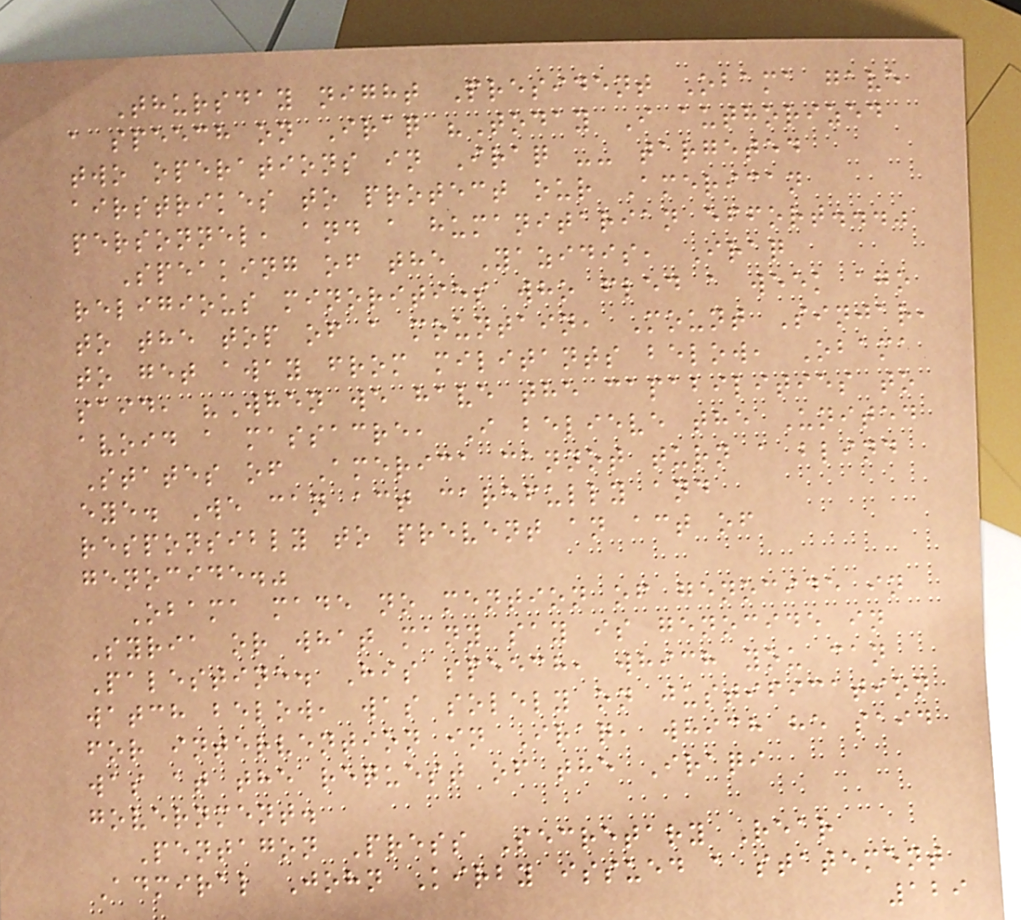Thursday night President Obama gave
a speech on Iraq "Today I authorized
two operations in Iraq -- targeted
airstrikes to protect our American
personnel, and a humanitarian effort..."
Speaking of the Yazidis, Iraq
religious minorities who fled a week ago
to the top of a mountain, Mount Sinjar,
to get away from militants below, Obama
said, "When we have the capabilities to
avoid a massacre, I believe the United
States of America cannot turn a blind
eye. We can act carefully and
responsibly to prevent an act of
genocide."
Obama made no mention of genocide in
Syria or what many say is genocide in
Palestine. His speech, which you can
watch below, was solely on justification
for intervention in Iraq, which he said
was at the request of the Iraqi
government.
Pentagon Press Secretary Rear
Admiral John Kirby issued a statement
129
